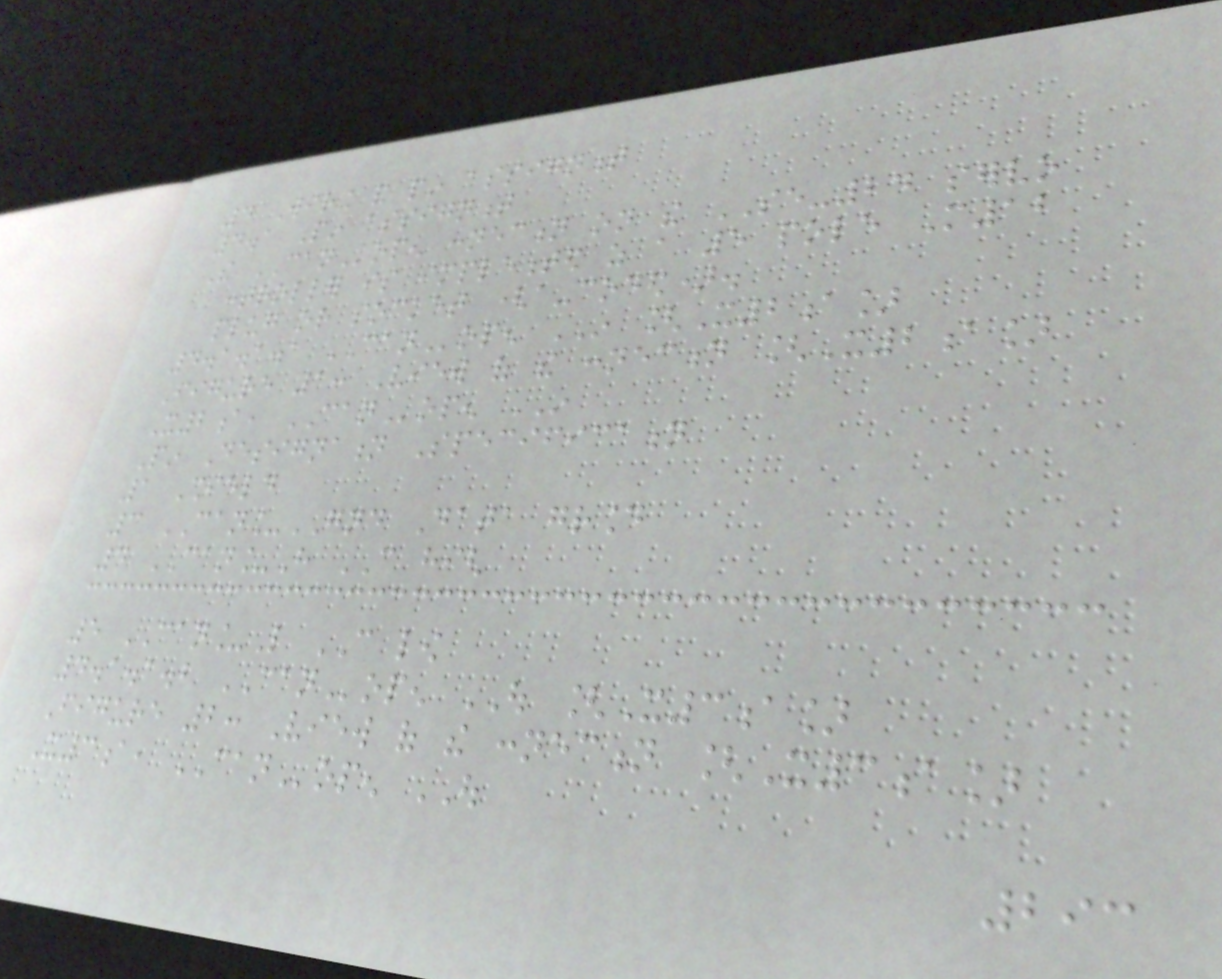4 Wiring and pin assignment
4.1 Pin assignment
The CANopen connection on the SE-24 servo
controller is implemented as a 5 pole M12
plug or socket (a-coded).
4.1.1.1 CANopen IN [X2a]
Figure 1: View of the connection [X2a]
X2a, CANopen IN
Pin Designation Specification
1 Shield
3 CAN_GND Data ground
4 CAN_H CAN high
5 CAN_L CAN low
4.1.1.2 CANopen OUT [X3a]
Figure 2: View of the connection [X3a]
X3a, CANopen OUT
293
